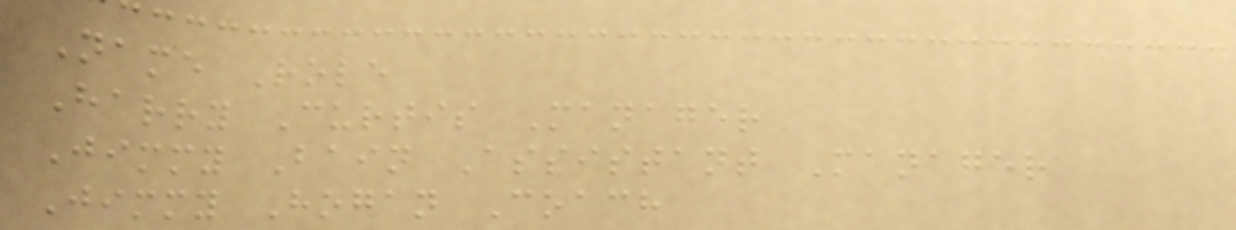Name Role
Harry Curtis Manager
Jimmy Bain Assistant Manager
Jimmy Hogan Coach
